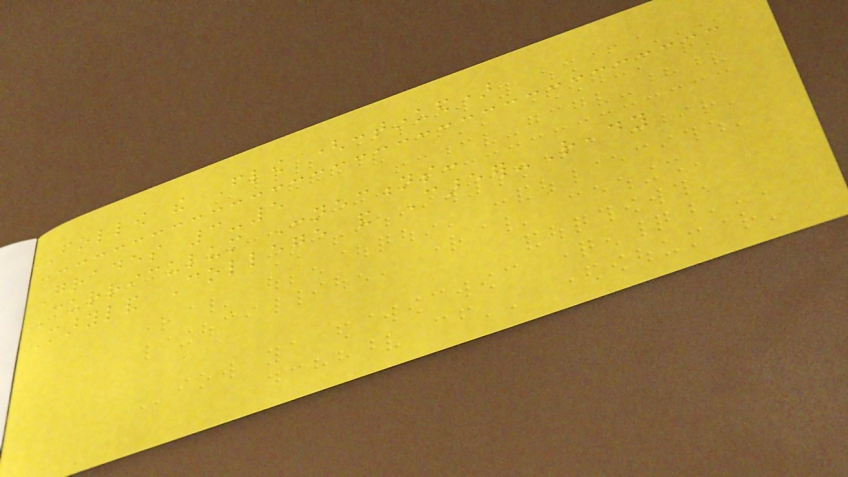Follow the Flow (continued)
Grades 3-5
Curriculum Connections:
Maryland College and Career-Ready
